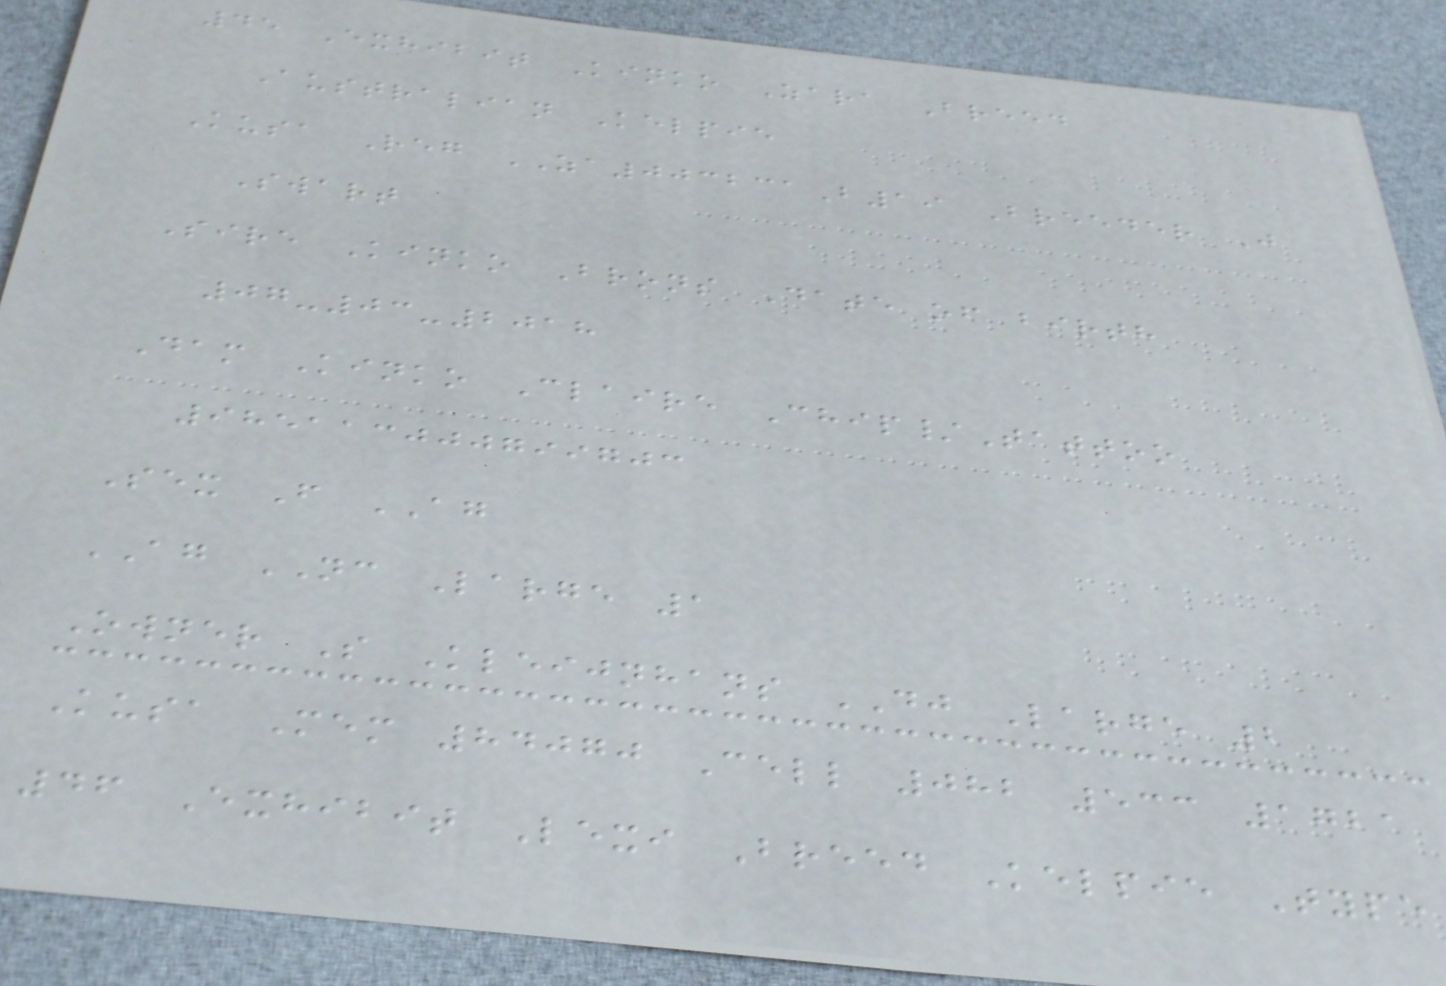45 Exhibit Kinko Zara Breed
Australian Kelpie
Kusa Reg ZA003231B19 Breeder J
Swart
Sire Kinko Brons Date of birth
07-03-2018
Dam Kinko Claire Chip/Tattoo
985113000799703
Sex F AG
AG NC Large 1
Owner S Kleijnhans DJ Large 2
Kusa Mem 84070 Cell 082 533 1721
46 Exhibit Lexi Breed Kelpie Type
